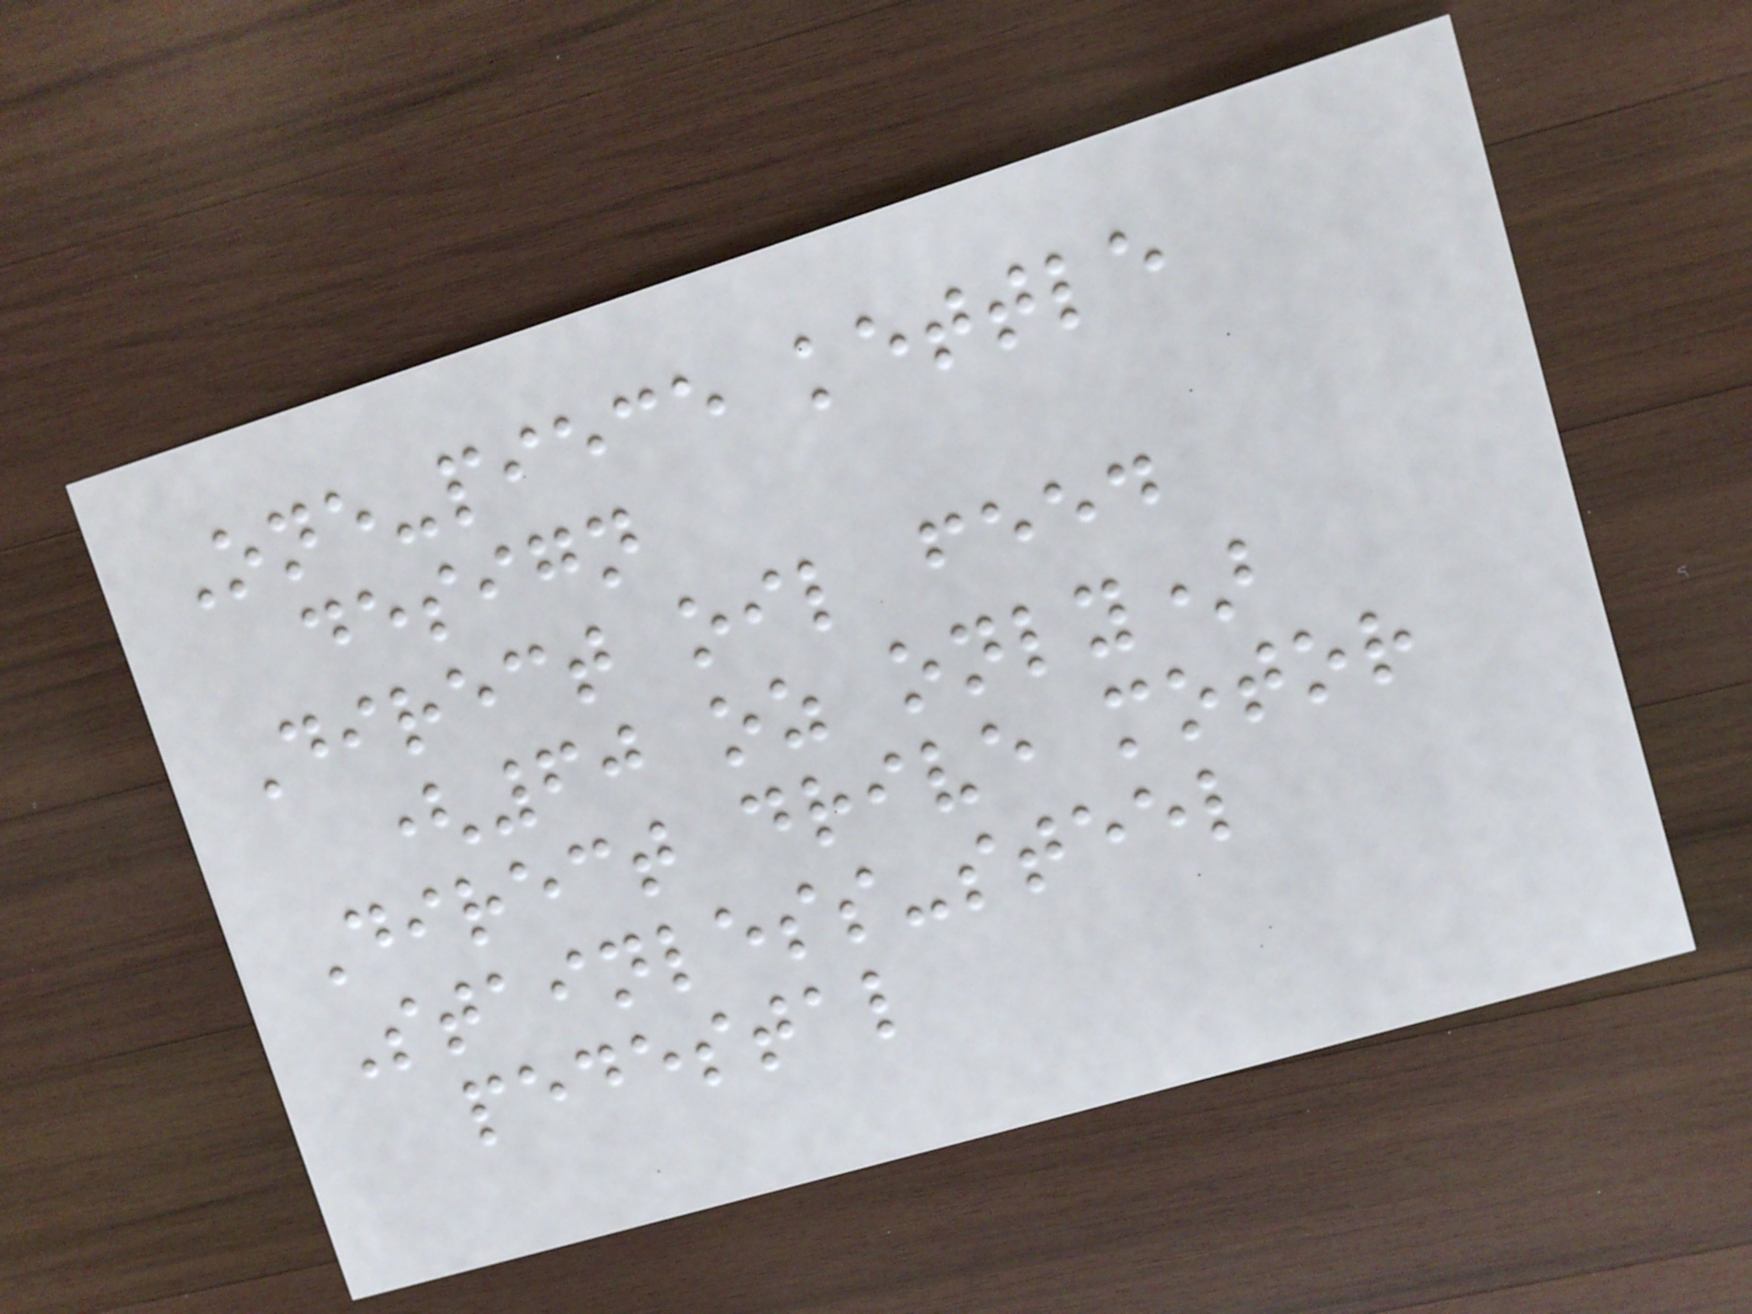One-piece kettle
design
Direct oil feed
(60 oz only)
Direct drive motor
Stainless-steel
pedestal
